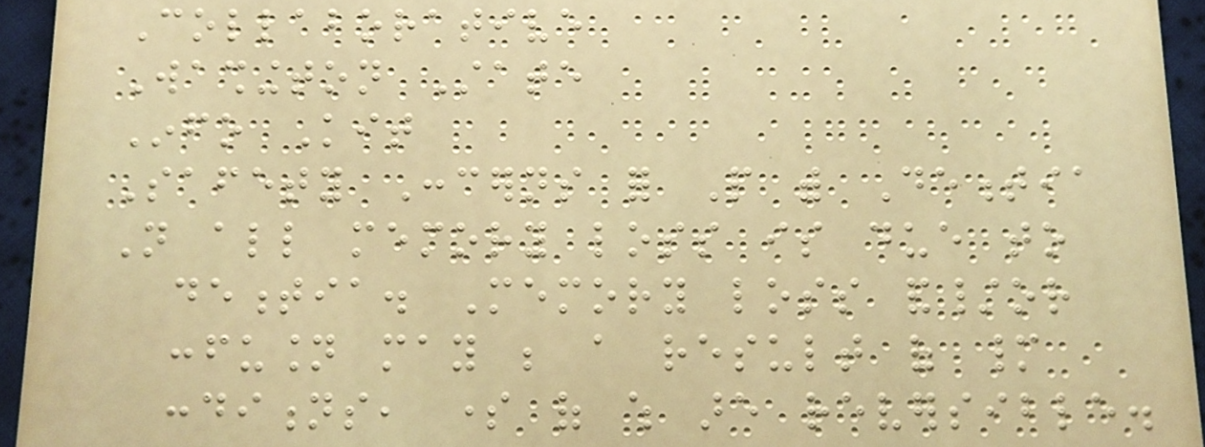Collaborative
Washington State
Info Kit
Safety Concerns for People with Dementia
Not all memory loss is due to
dementia. Memory loss and/or
confusion may be a result of many
conditions, some of which are reversible.
